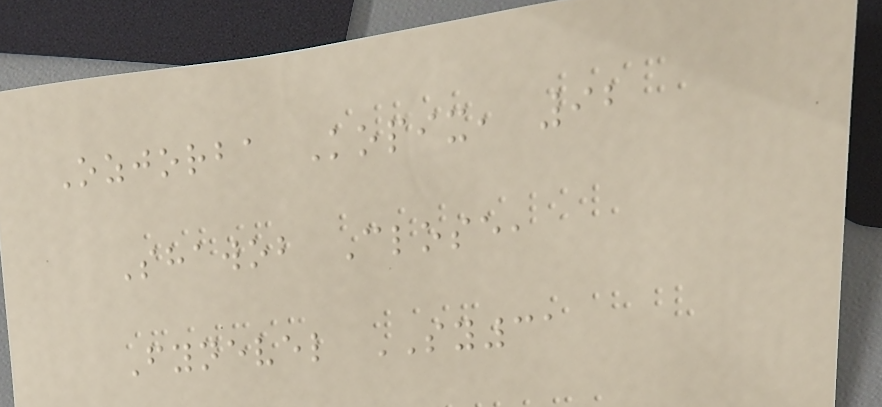Ozjorba Kopix, 92
Shawob Close,
Fynevel SY31
